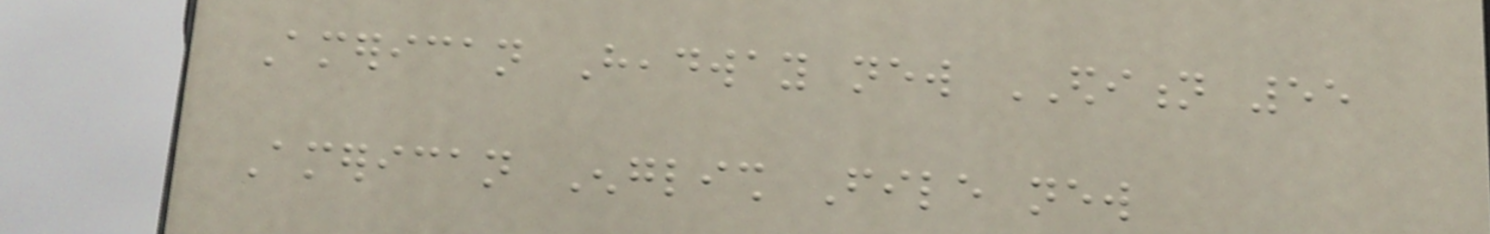American Headway new EDITION 55
American English File new
